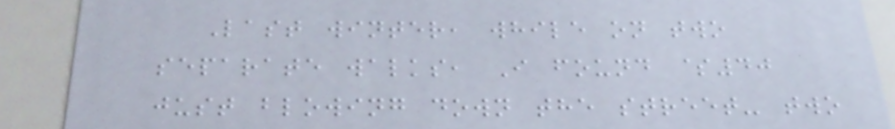Last winter, while on two
separate walks, I found $40
just blowing down the street- two
